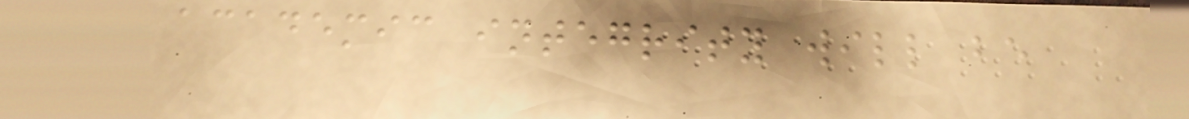academic integrity will be
